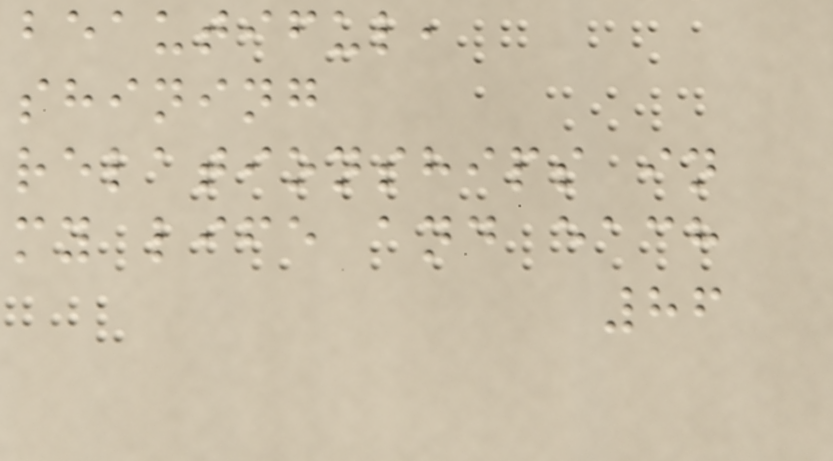beautiful,
shining
relationships in
my life and each
86
